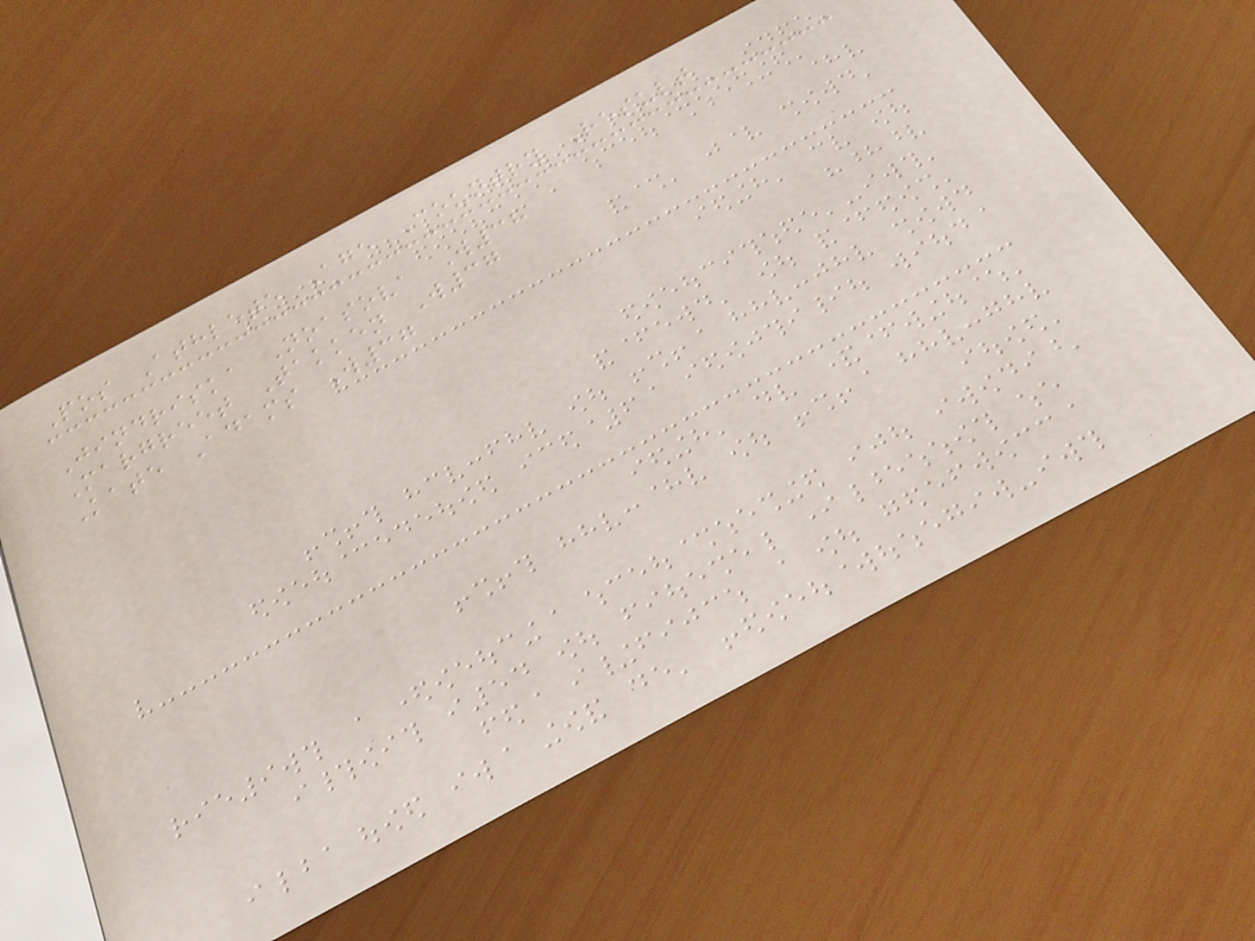Pos Athlete Age Country Result
Jindriska Noasova W38
Margreet Takken W37
Kate Adams W37
